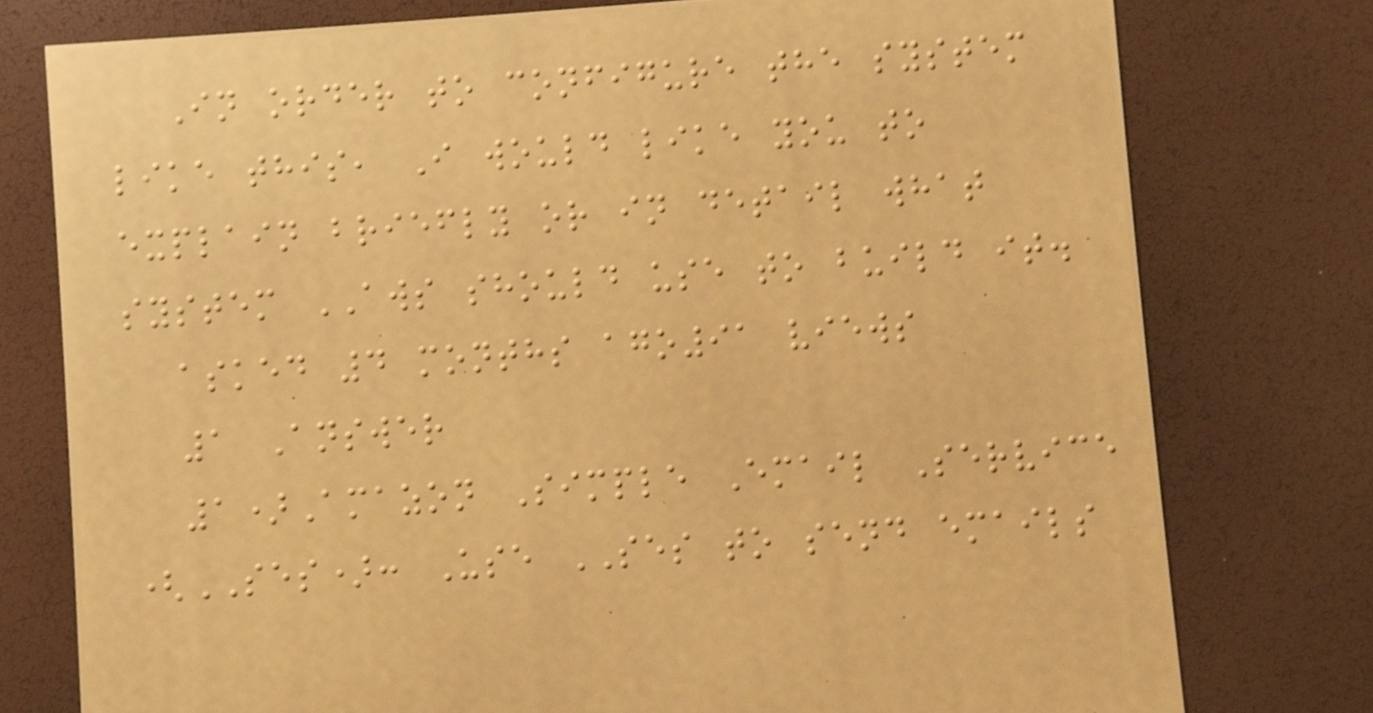In order to configure the system
like this, I would like you to
explain briefly or in detail what
system AWS should use to build it.
asked 4 months ago91 views
1 Answer
1)Amazon Simple Email Service
(SES): Use SES to send emails
